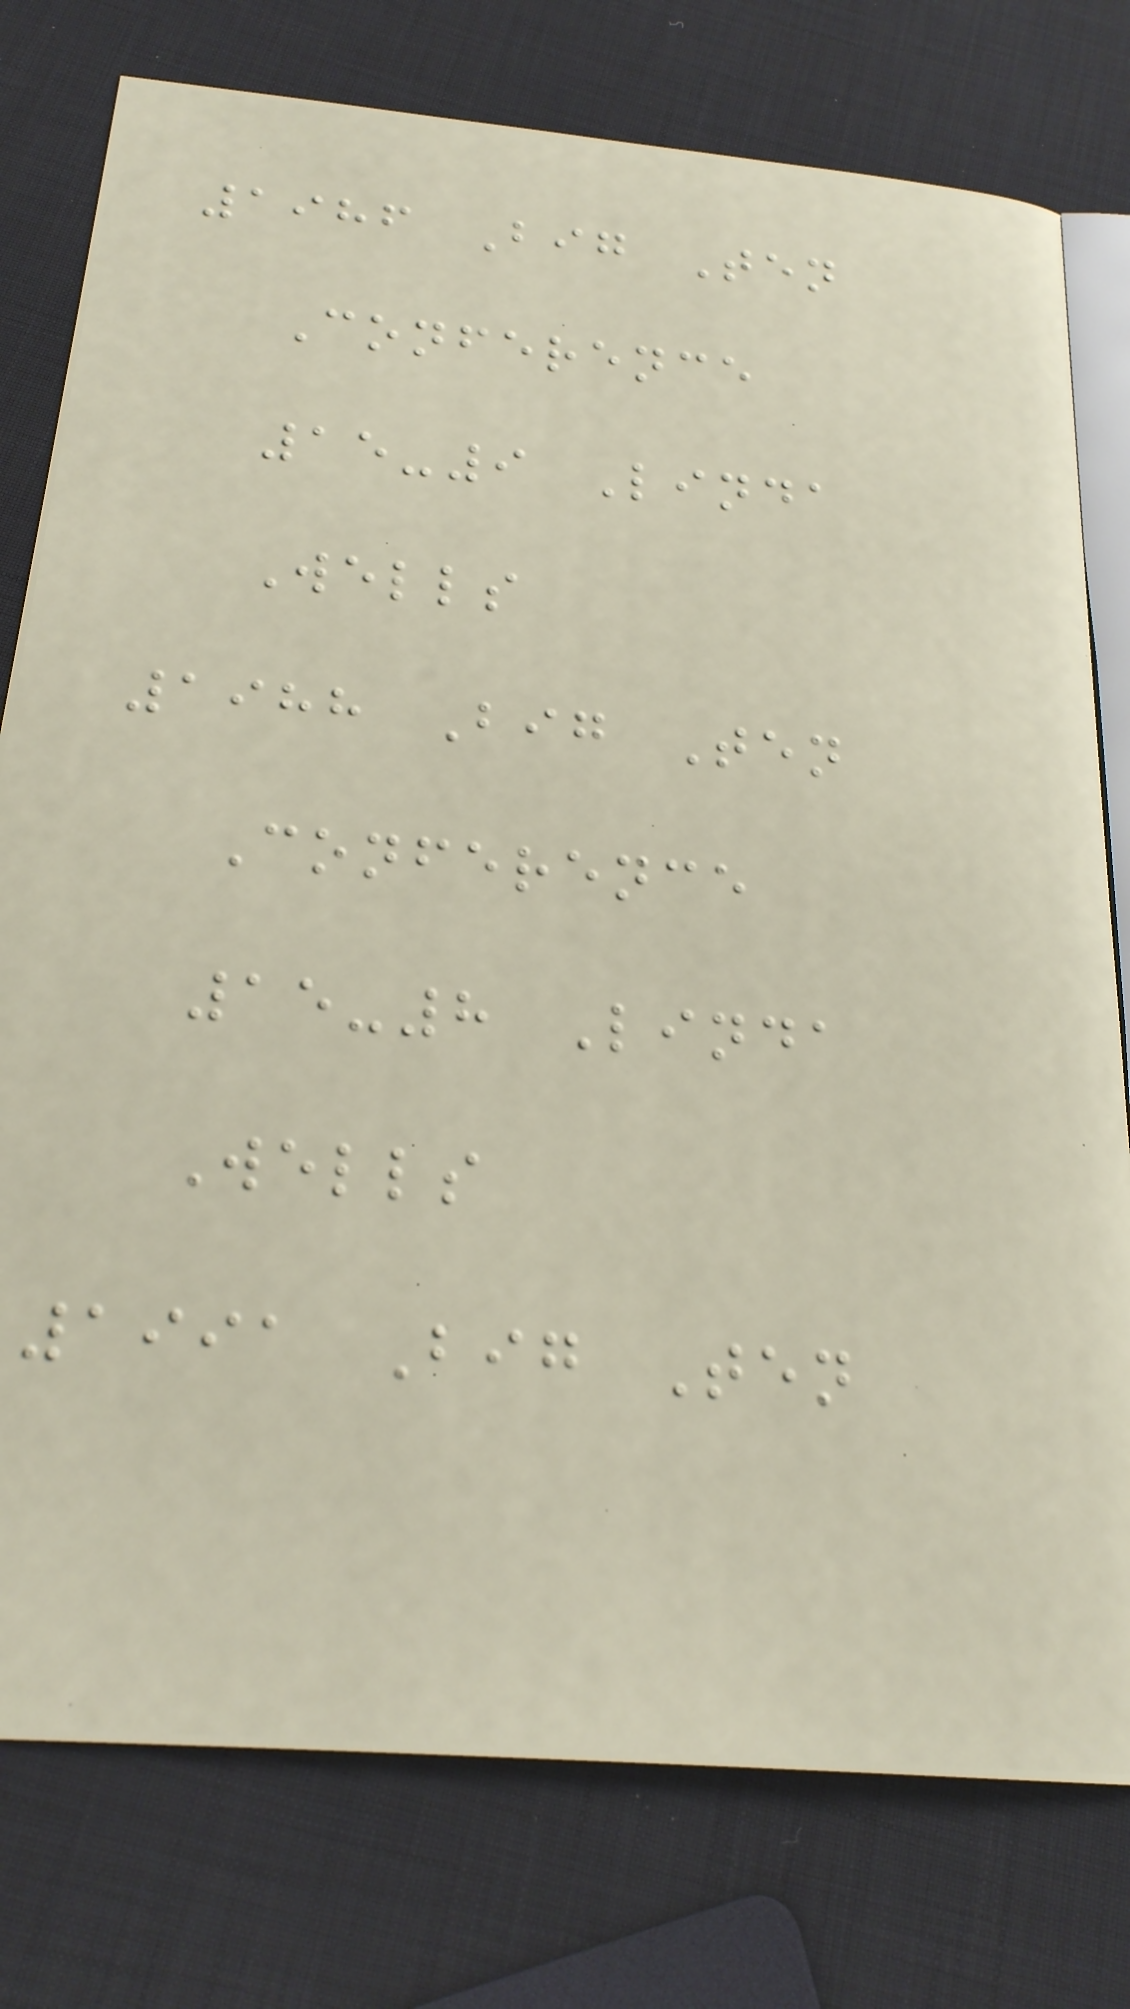1986 Big Ten
Conference
15-9 Linda
Wells
1988 Big Ten
Conference
15-8 Linda
Wells
1991 Big Ten
